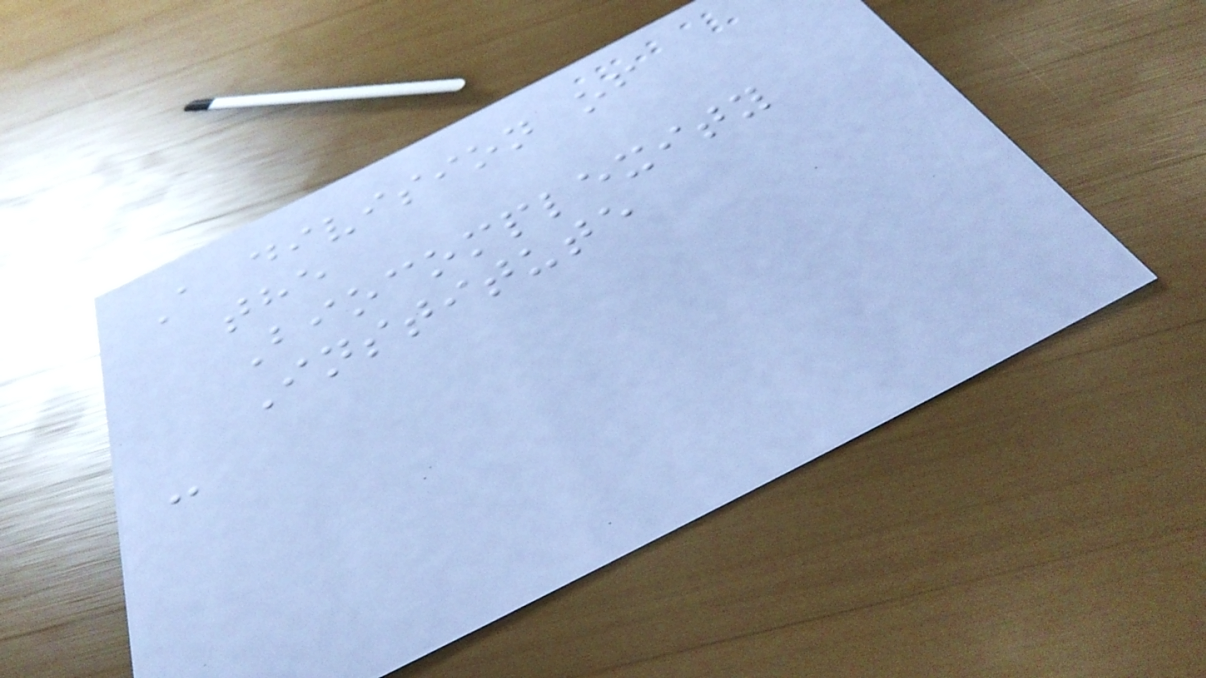A division of
the
Biocomplexity
Institute
-
